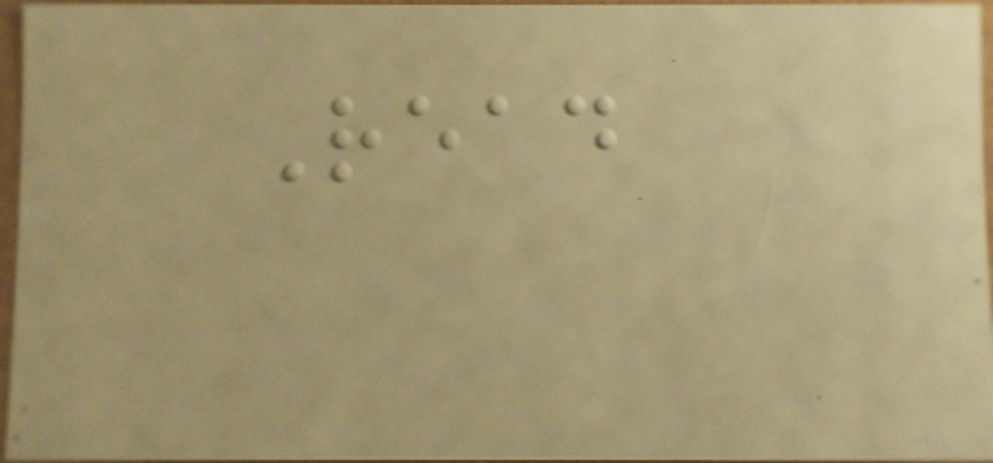Read
